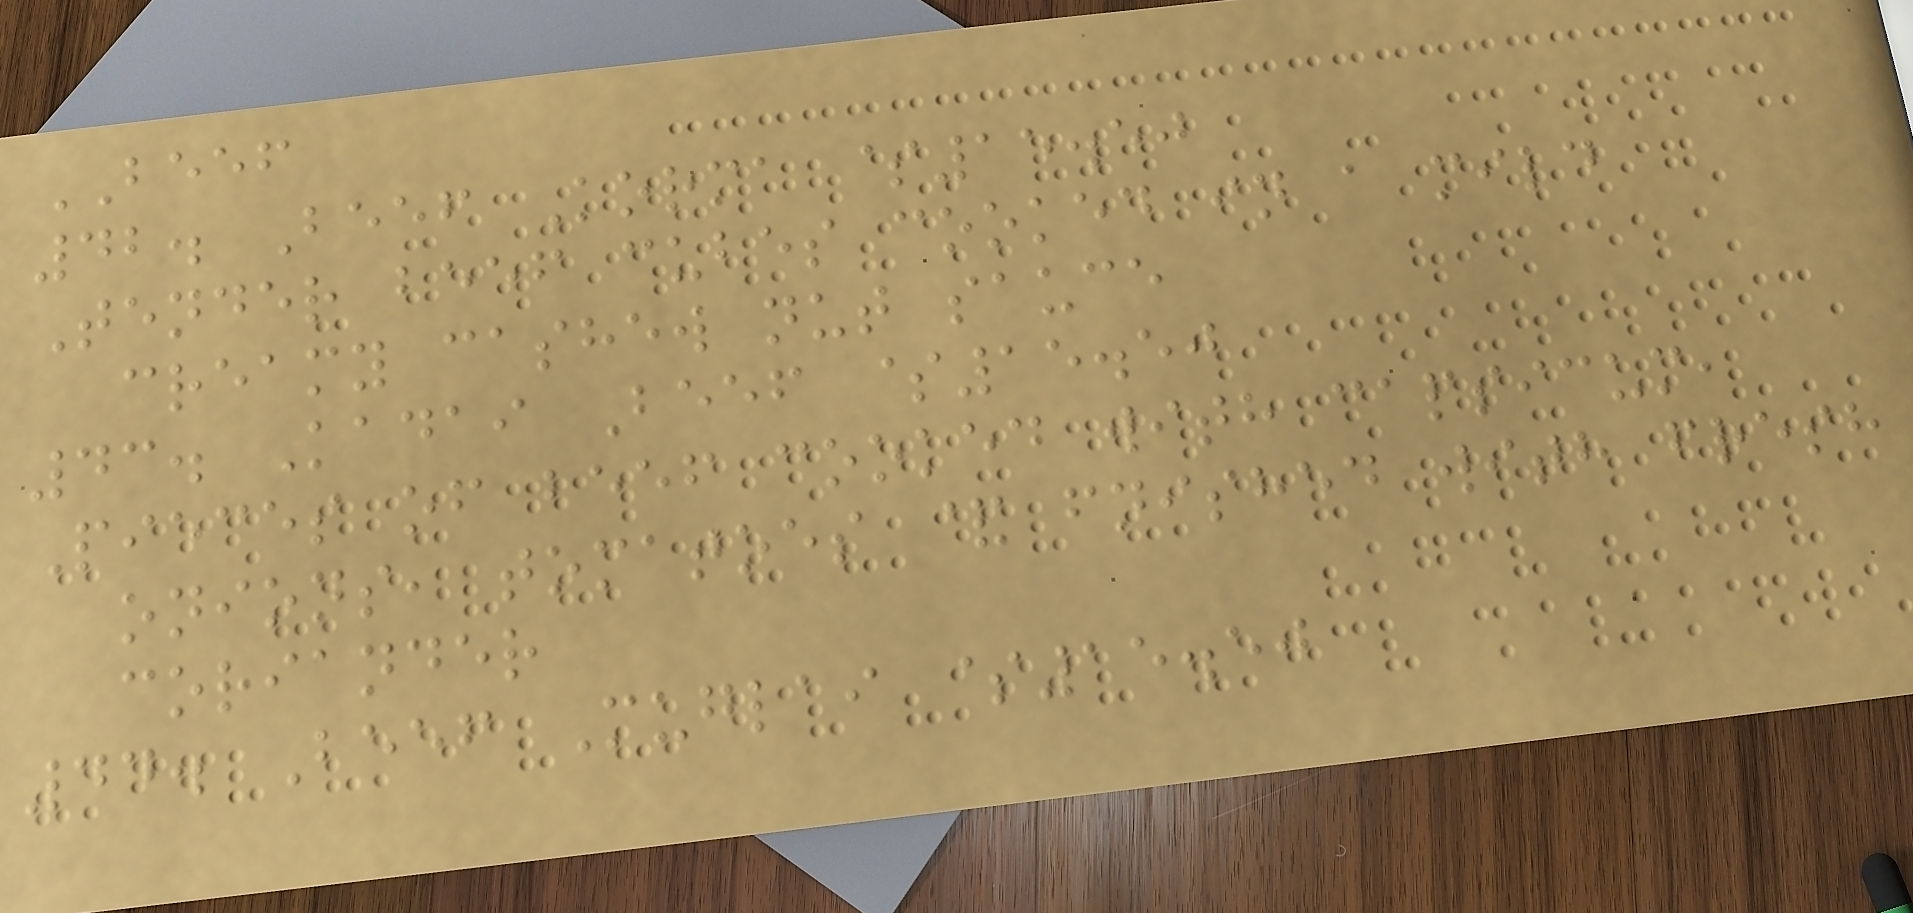BEEF
42. Beef Korma $15.50
Tender beef cubes cooked in a mild
creamy cashew nut sauce
43. Kadai Beef $15.50
Pieces of beef cooked with capsicum,
onions, tomatoes & fnished with fresh
coriander
44. Beef Muglai $15.50
